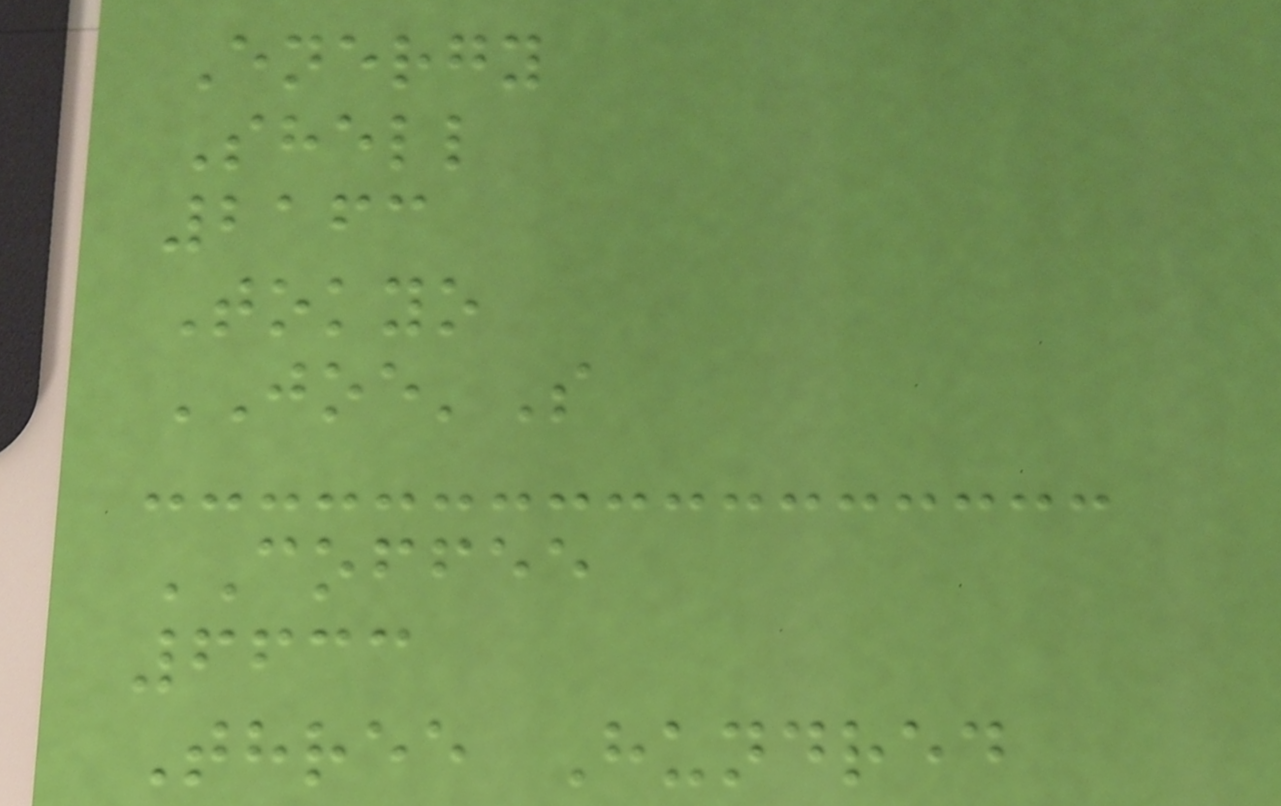Energy
Shell
2163
Tokyo
JOE'S
COFFEE
6633
Three Hundred
